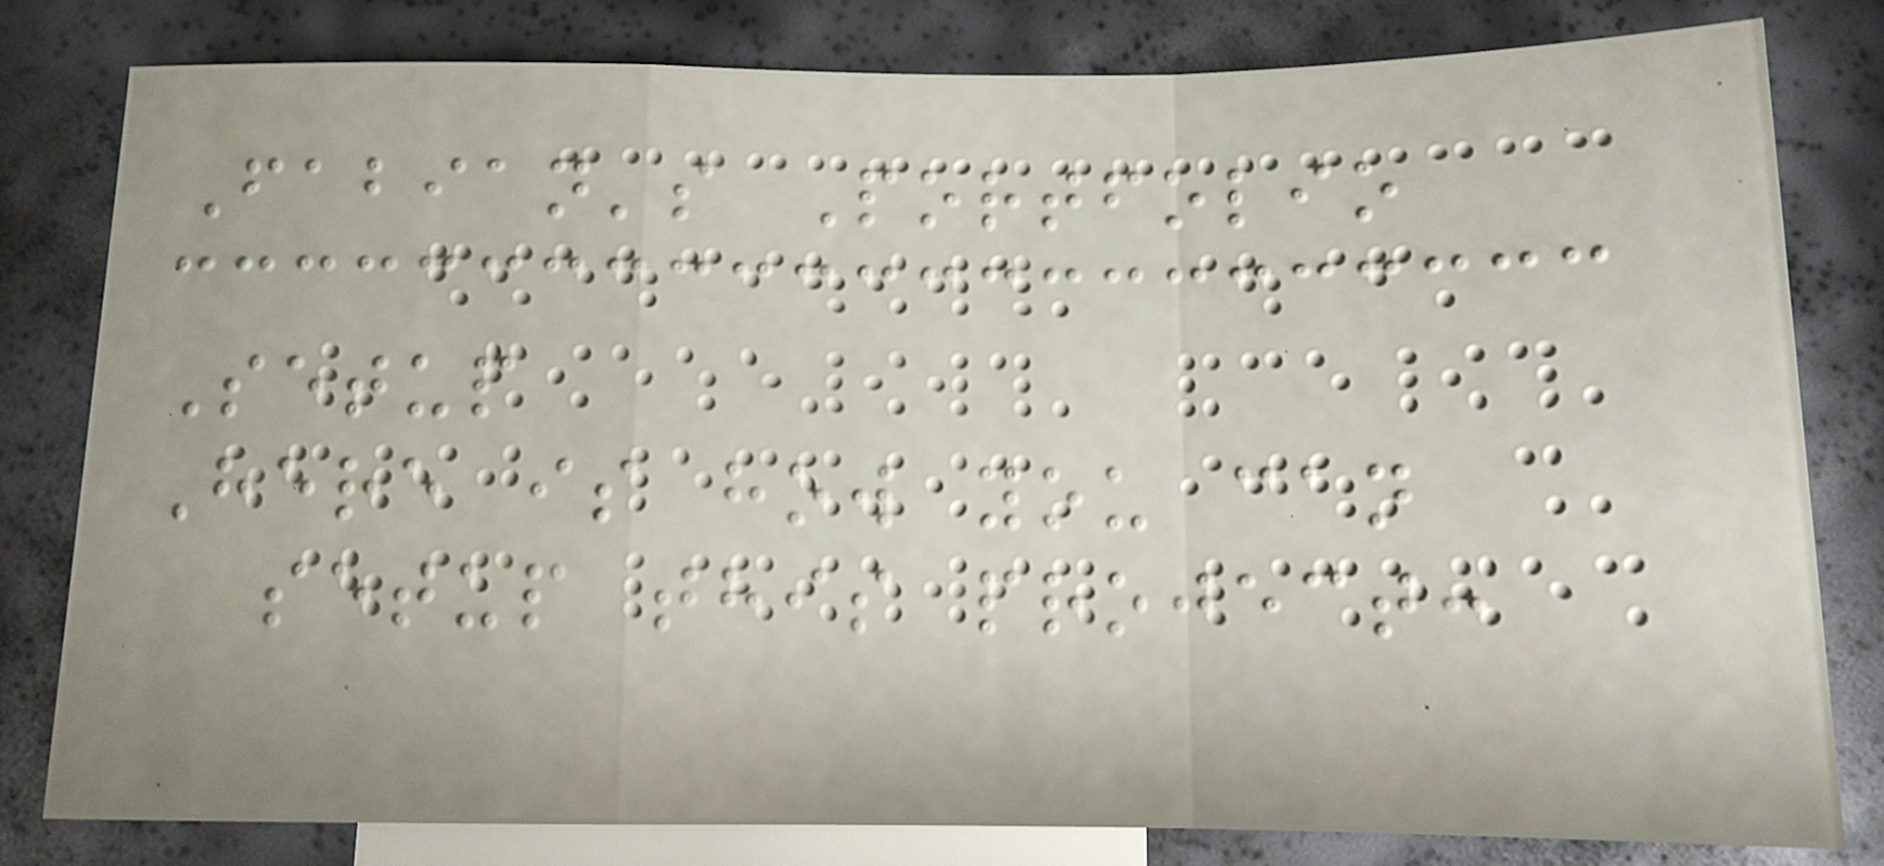Fabian's Portfolio
Setup
Here is how you can
setup this project:
